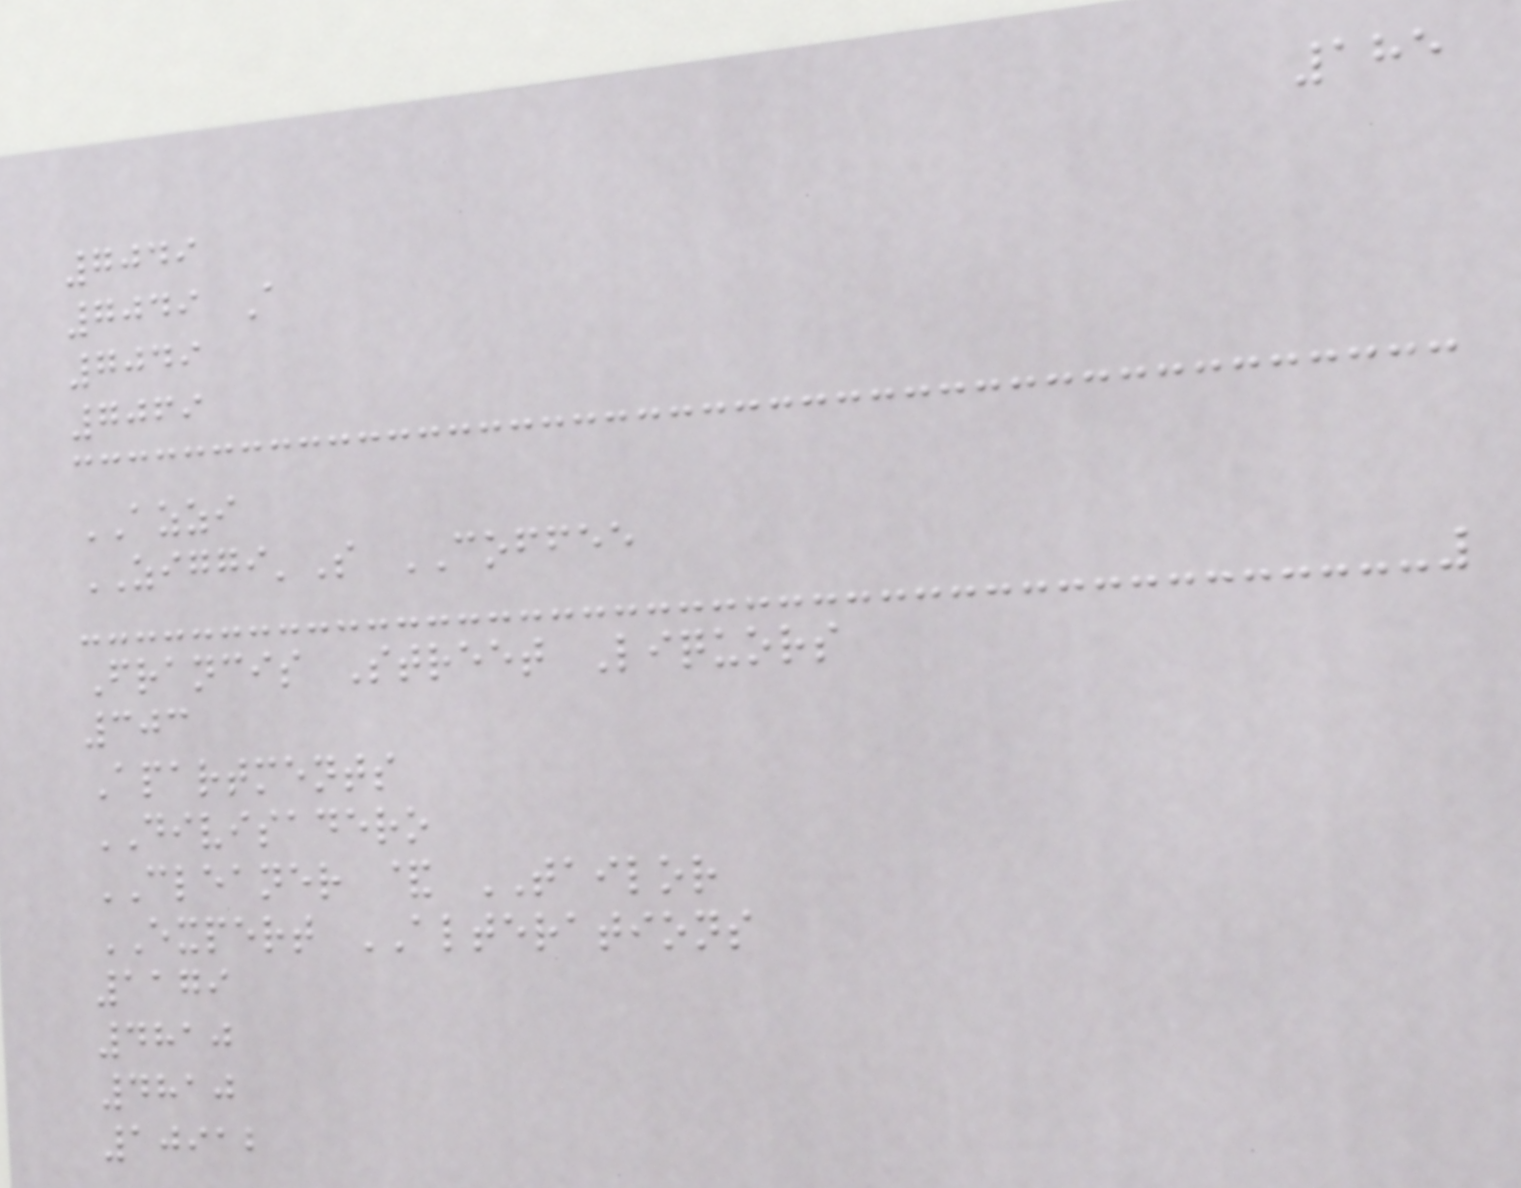185
7049
7049 A
7049
7069
AZZI
ZIGGI'S COFFEE
Francis Street Liquors
303
Apartments
DIVISADERO
CLEANER & TAILOR
EXPERT ALTERATIONS
1179
4810
4810
10912
